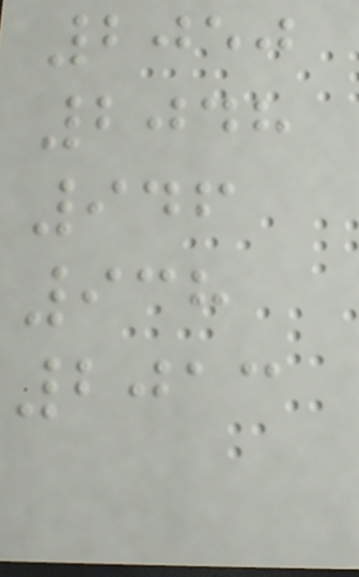2050
2048
946
938
2013
